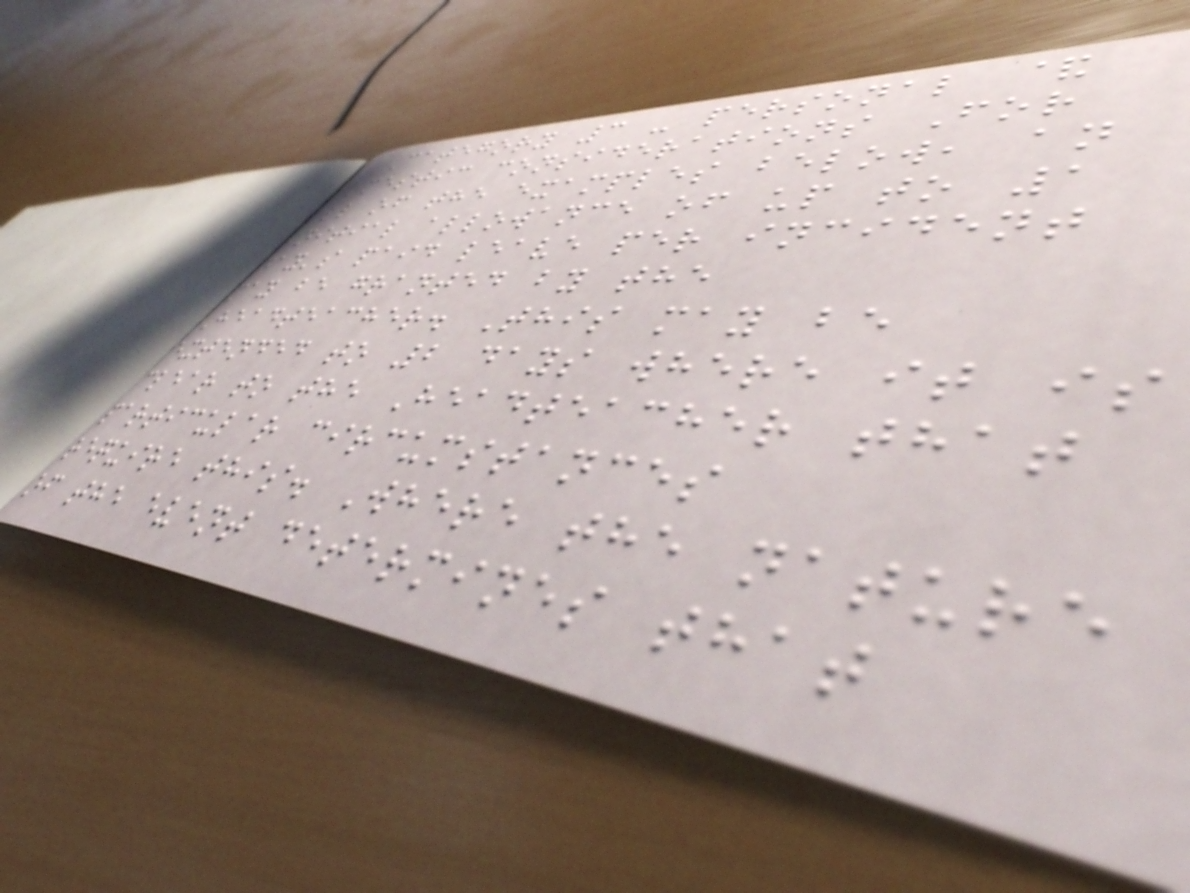Category 3 - personal &
domestic considerations For
all of the examples below, an
initial allowance of up to 1
day's paid leave per incident
may be granted by the
Headteacher. This may be
extended to 2 days where it is
clear to the Headteacher that
particular circumstances
require this. Where the nature
of the event determines that
